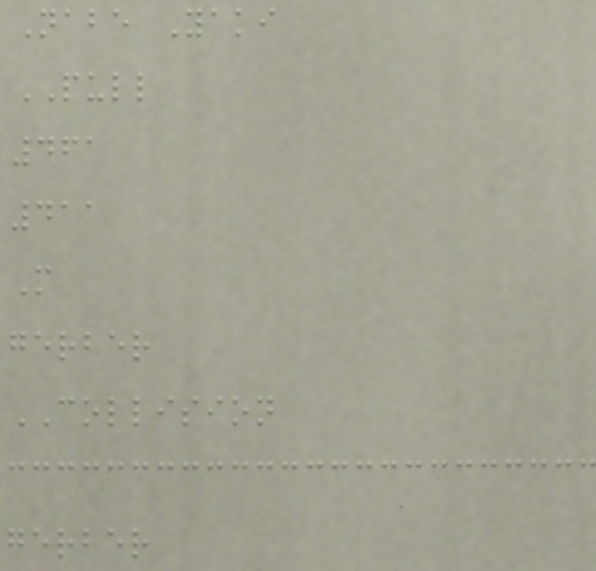Nabe Yaki
PULL
461
411
M
gerber
COLLISION
gerber
